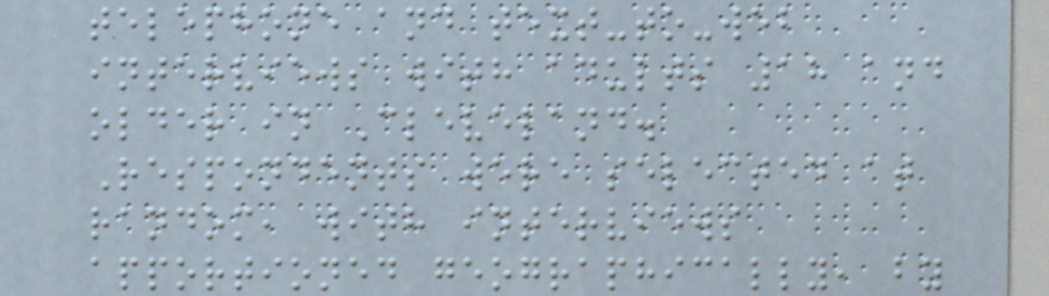telephone and text-to-web
interviews with adults 18 and
older in Cleveland.
Respondents were selected at
random, with interviews
apportioned geographically, by
